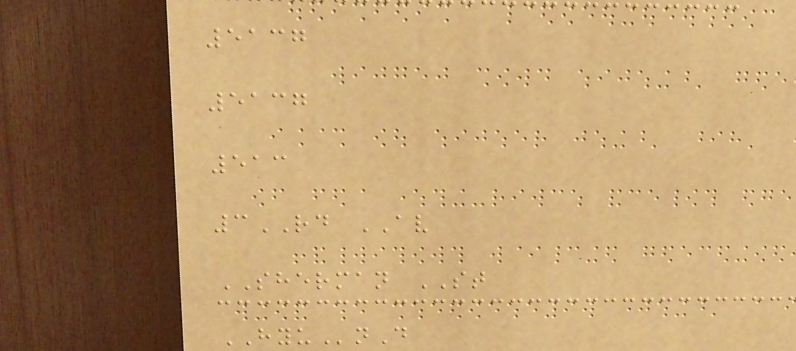5137
5137
513
3RD AV
SHERMAN ST
HYUnD
